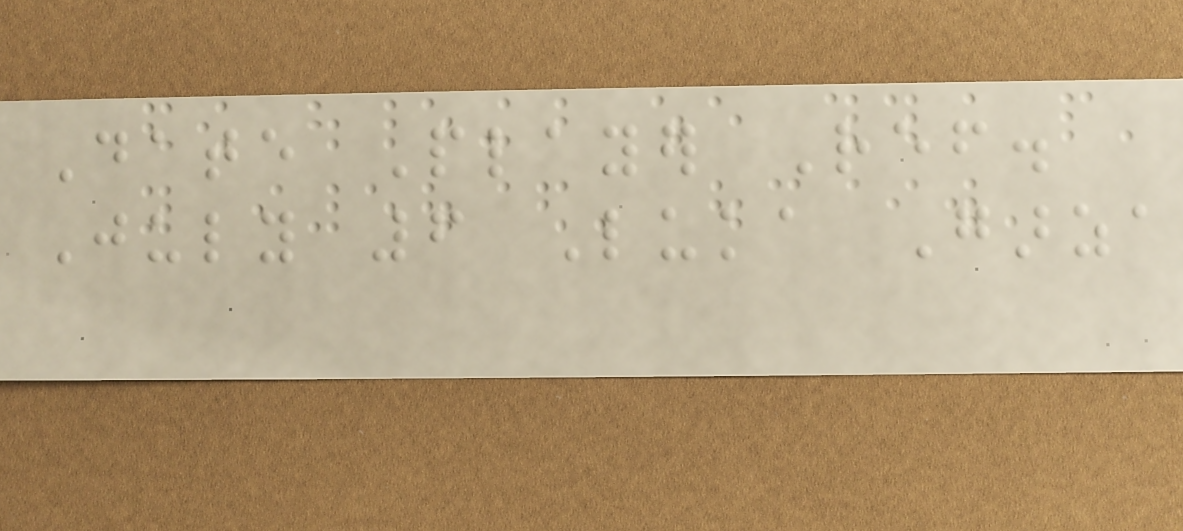Date Player Ref.
July 6 Luka Garza
